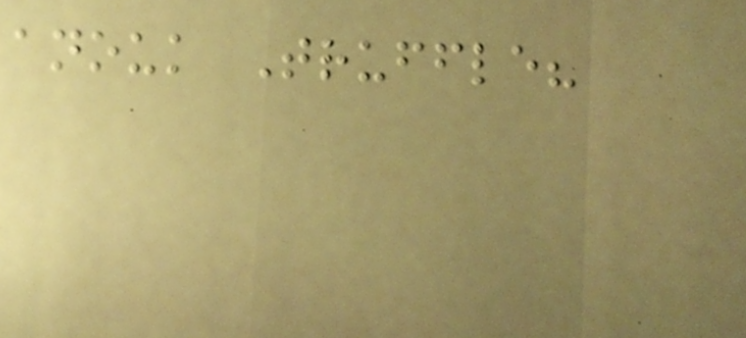anouk Truffle?
